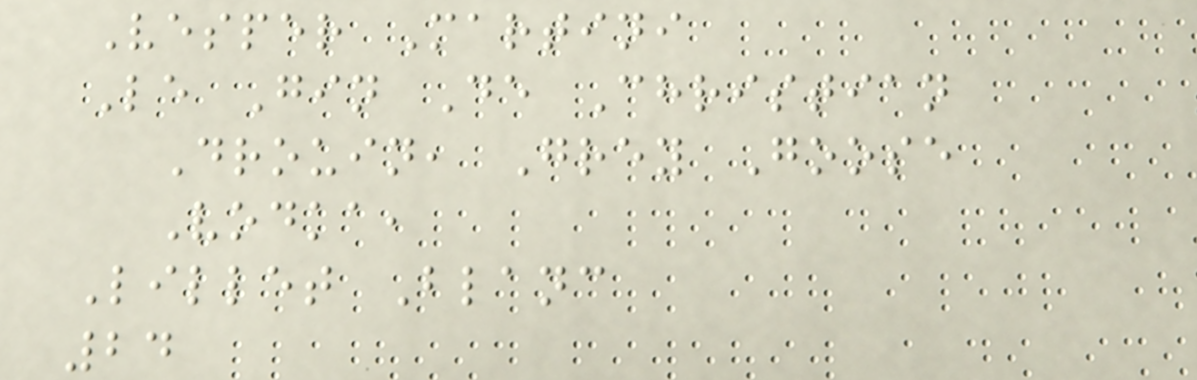Vesper Martini
Le Gin De Christian
Drouin, Grey Goose
Vodka,
Lillet Blanc
24
